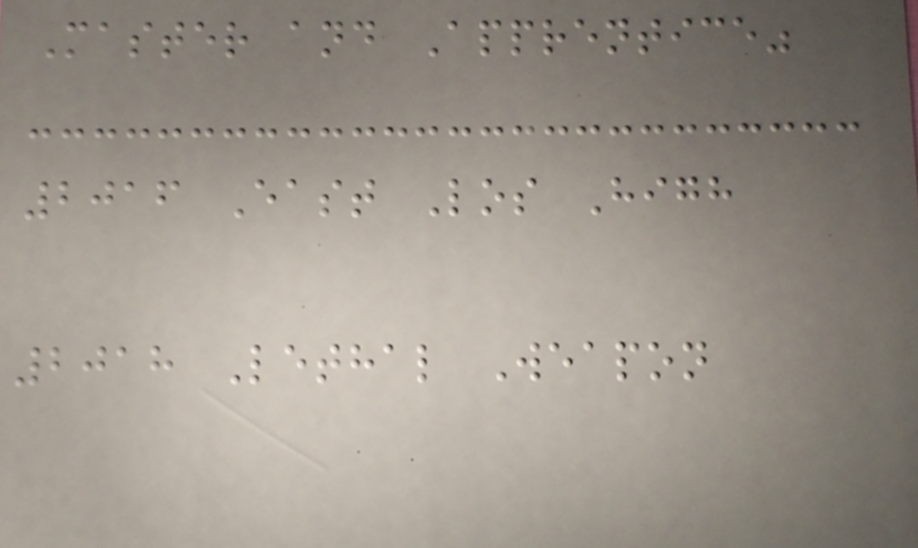Master and Apprentice"
2016 East Los High
2018 Lethal Weapon
